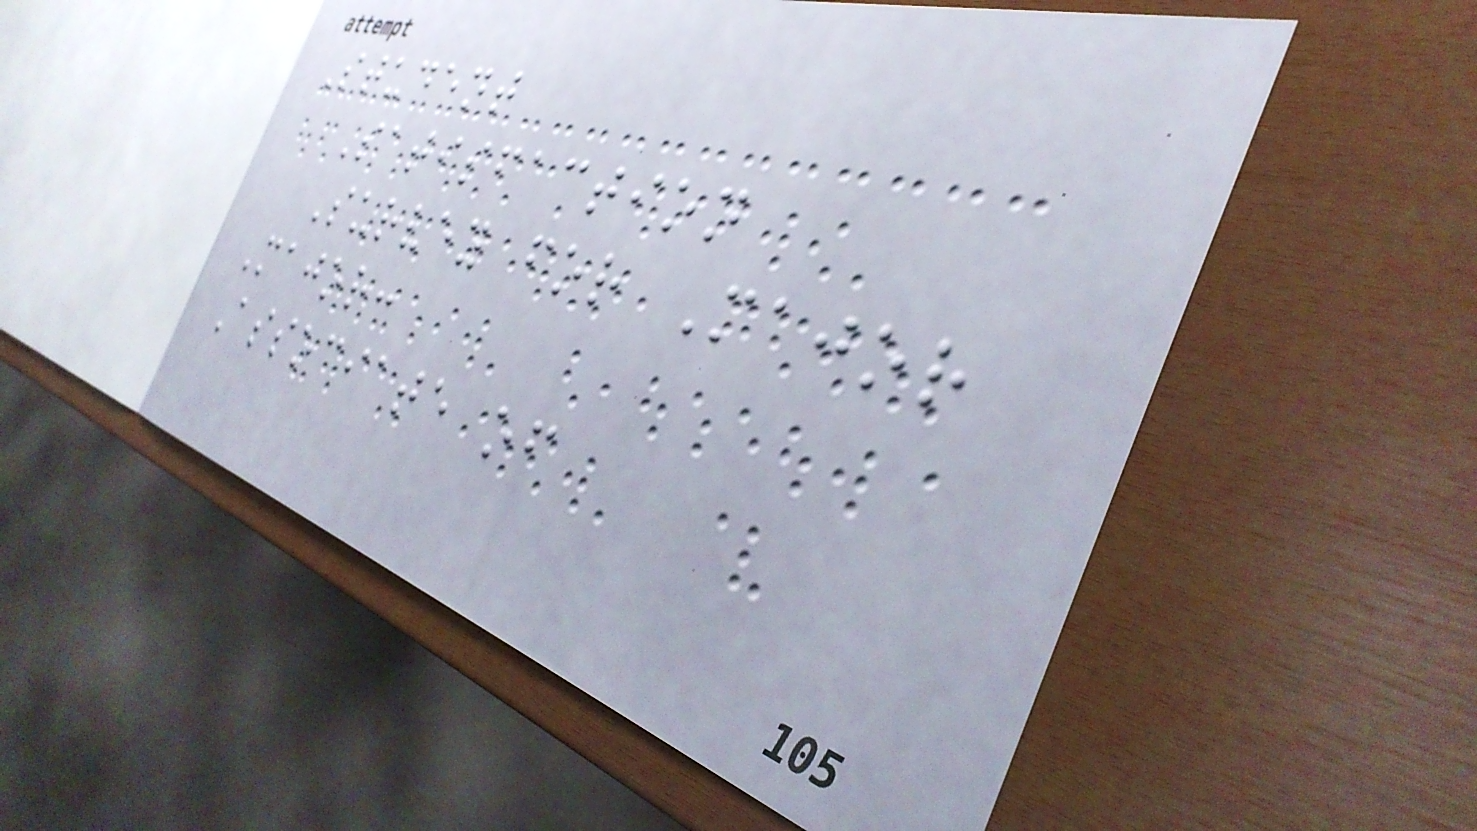Student
Satisfaction
Survey for Major
Major:
Associate of
